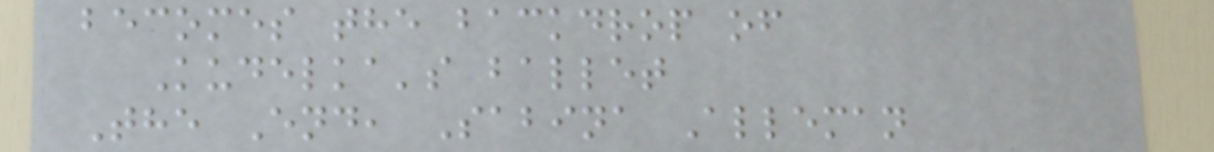becomes the backdrop of
Kudelka's ballet
The End, Sabina Alleman
